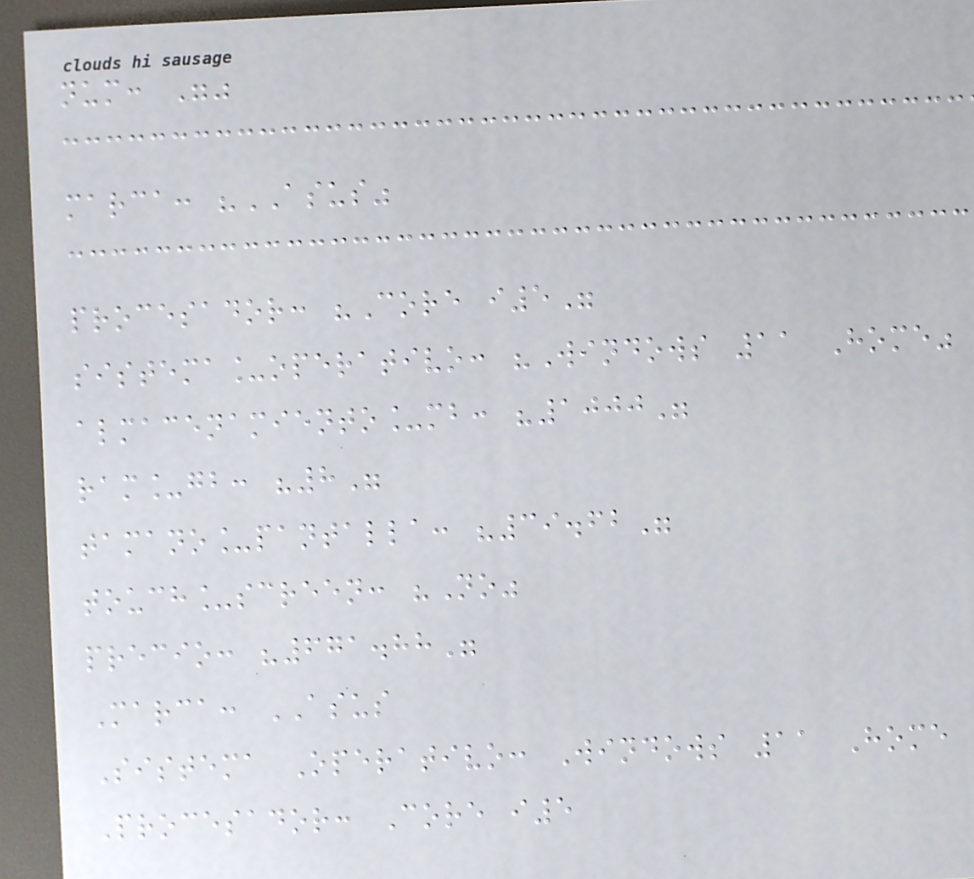num: ""
marca: "ASUS"
procesador: "Core i5"
sistema_operativo: "Windows 11 Home"
almacenamiento_mb: "1000"
ram_gb: "8"
tamano_pantalla: "39.62"
touch_screen: "No"
precio: "671.88"
Marca: ASUS
Sistema Operativo: Windows 11 Home
Procesador: Core i5
